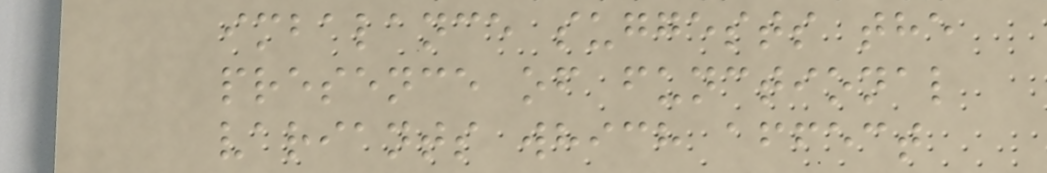imbalance suggests the
presence of functional
variants which affect
